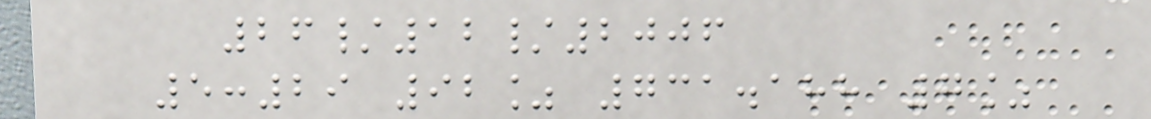26/12/2006
5:29 92% 731.188 7%
